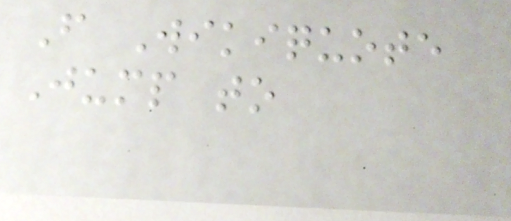From Wikiquote
Jump to
